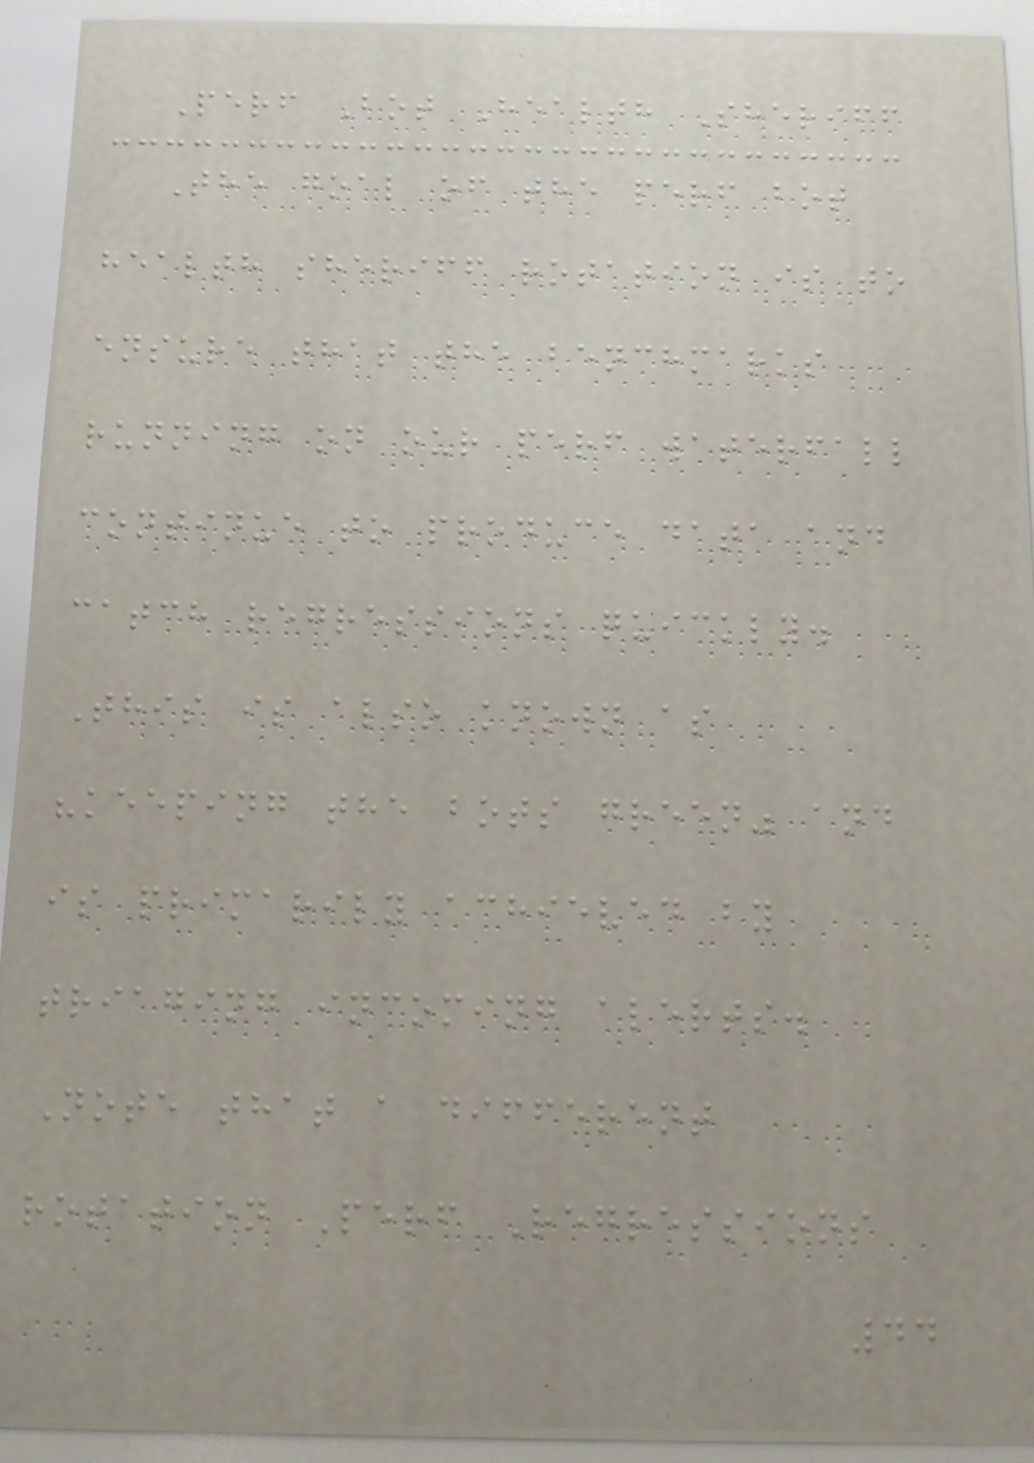Perf Bot Health Sheriff
The goal of the perf bot
health sheriff rotation is to
ensure that the benchmarks
running on our perf waterfall
continue to produce data and
catch regressions quickly.
This is also known as
"keeping the bots green" and
is primarily achieved by
triaging incoming alerts.
Note that a different
rotation Perf Regressions
44
